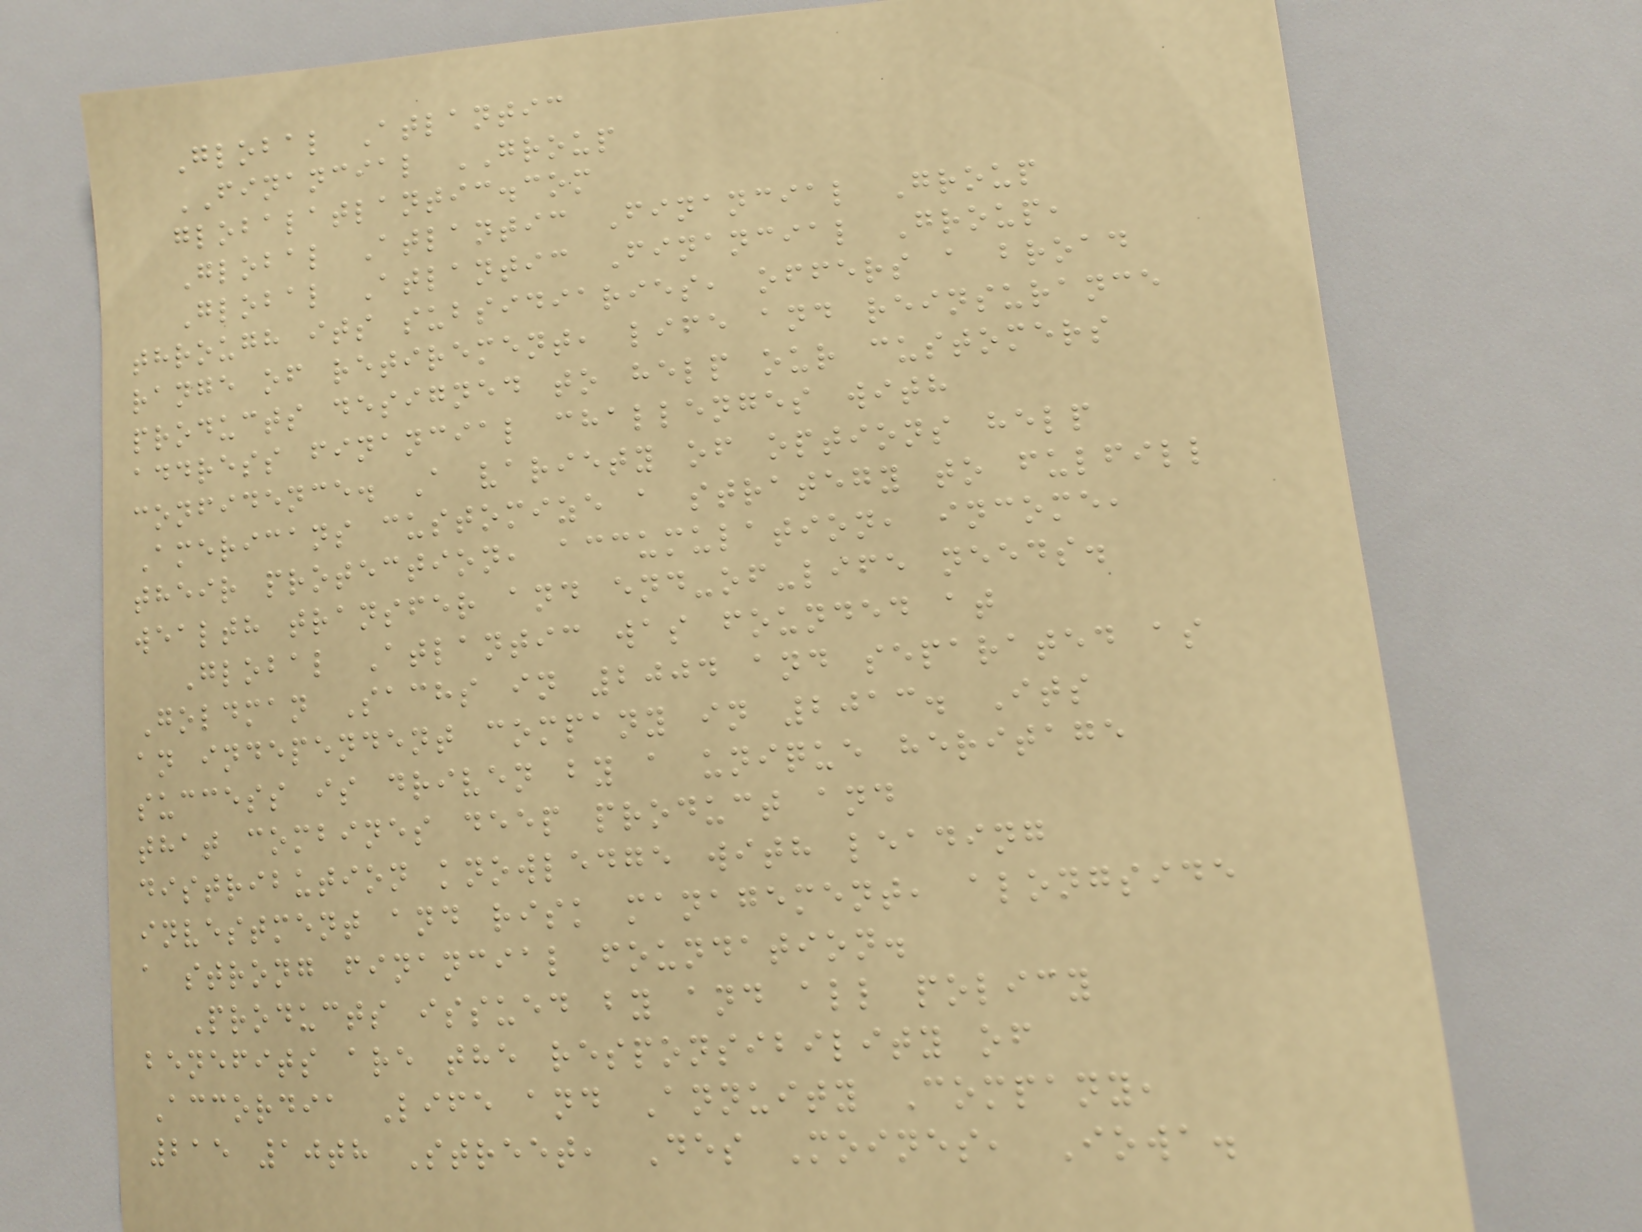Global Atlantic
FINANCIAL GROUP
globalatlantic.com
Global Atlantic Financial Group
Global Atlantic Financial Group,
through its subsidiaries, offers a broad
range of retirement, life and reinsurance
products designed to help our customers
address financial challenges with
confidence. A variety of options help
Americans customize a strategy to fulfill
their protection, accumulation, income,
wealth transfer and end-of-life needs.
Global Atlantic was founded at
Goldman Sachs in 2004 and separated as
an independent company in 2013. Its
success is driven by a unique heritage
that combines deep product and
distribution knowledge with leading
investment and risk management, alongside
a strong financial foundation.
Products issued by and all policy
benefits are the responsibility of
Accordia Life and Annuity Company,
215 10th Street, Des Moines, Iowa.
